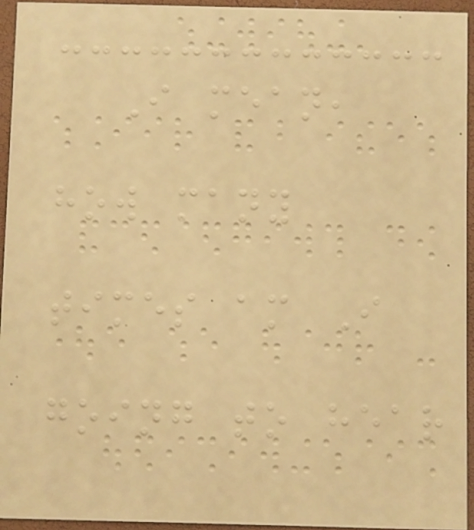I mean,
how many
times am I
going to hear
